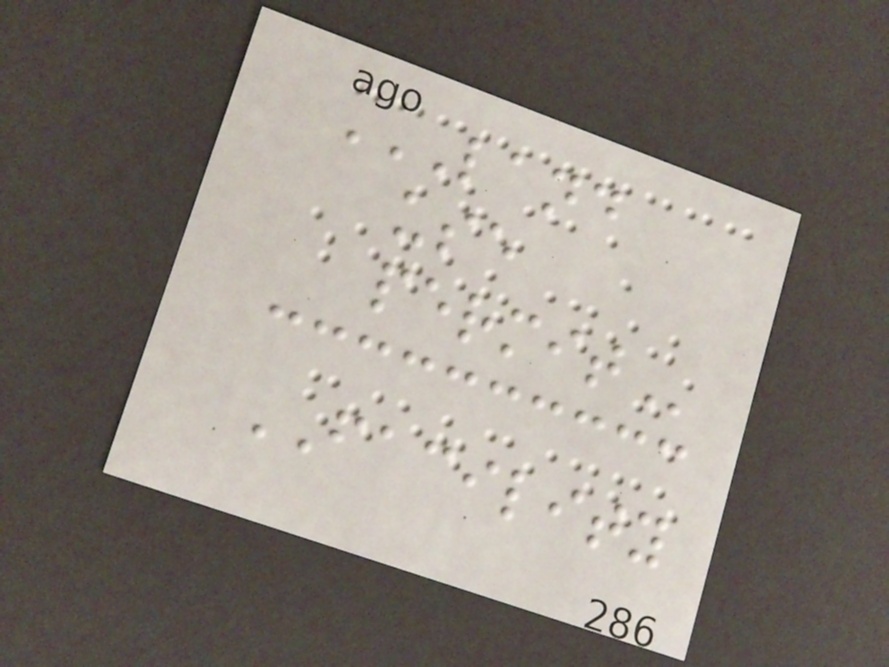LAND
USE
PERMIT
FACILITY
